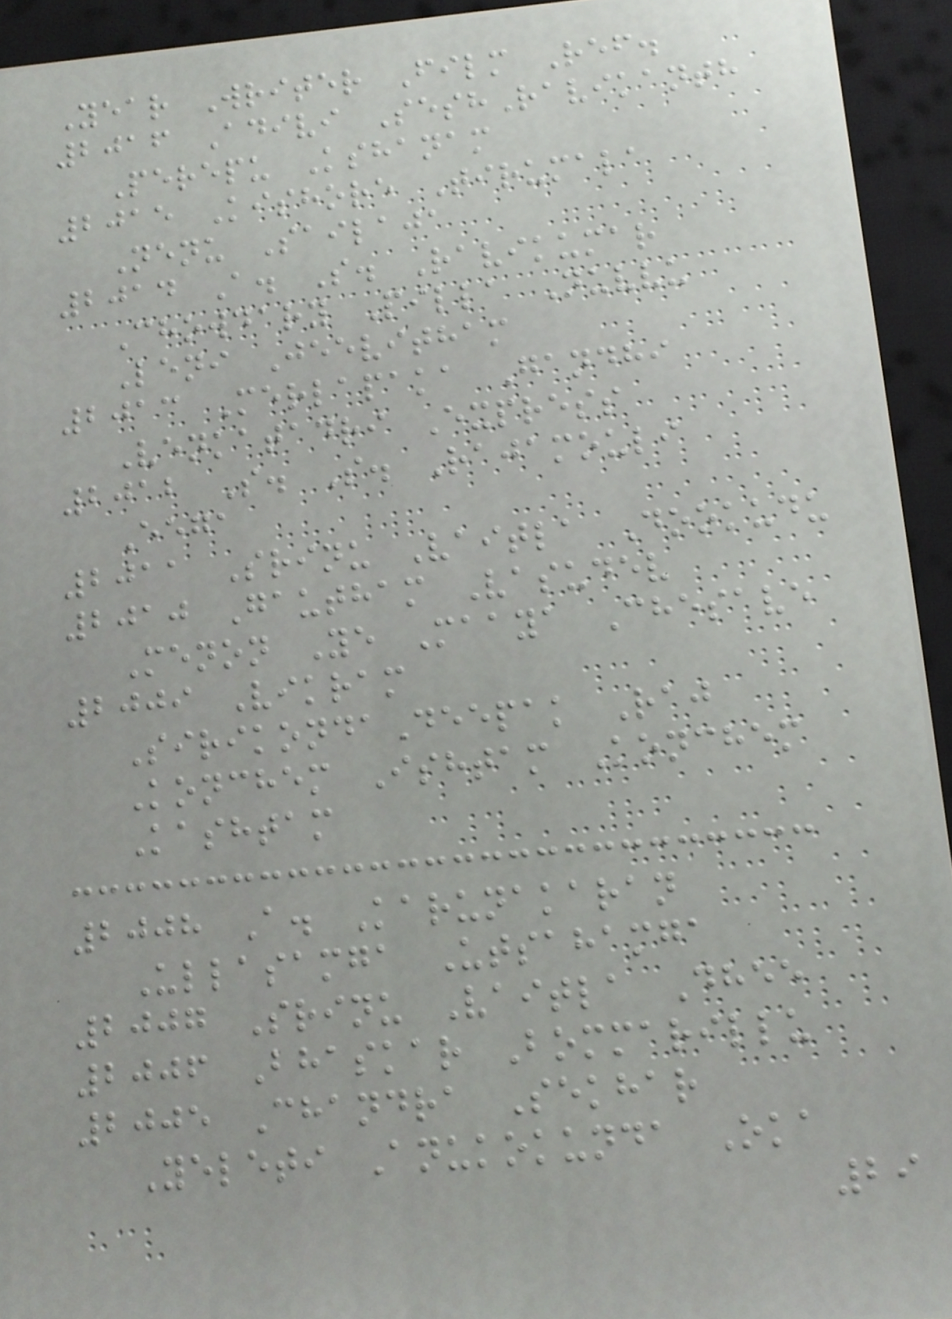Year Writer Film Ref.
2016 Adivi SeshRavikanth
Perepu Kshanam
2015 Kishore Tirumala
Nenu Sailaja
2014 A. S. Ravikumar
Chowdary Pilla Nuvvu
Leni Jeevitham
2013 Merlapaka Gandhi
Venkatadri Express
2012 S. S. Rajamouli
Eega
2011 Srinu Vaitla Dookudu
2010 Gautham Vasudev
Menon Ye Maaya Chesave
2009 Vikram
SirikondaDeepak Raj
Konchem Ishtam Konchem
Kashtam
2008 A. Karunakaran
Ullasamga Utsahamga
2007 Srinu Vaitla Dhee
2006 Bhaskar Bommarillu
2005 Chandra Sekhar
Yeleti Anukokunda Oka
29
